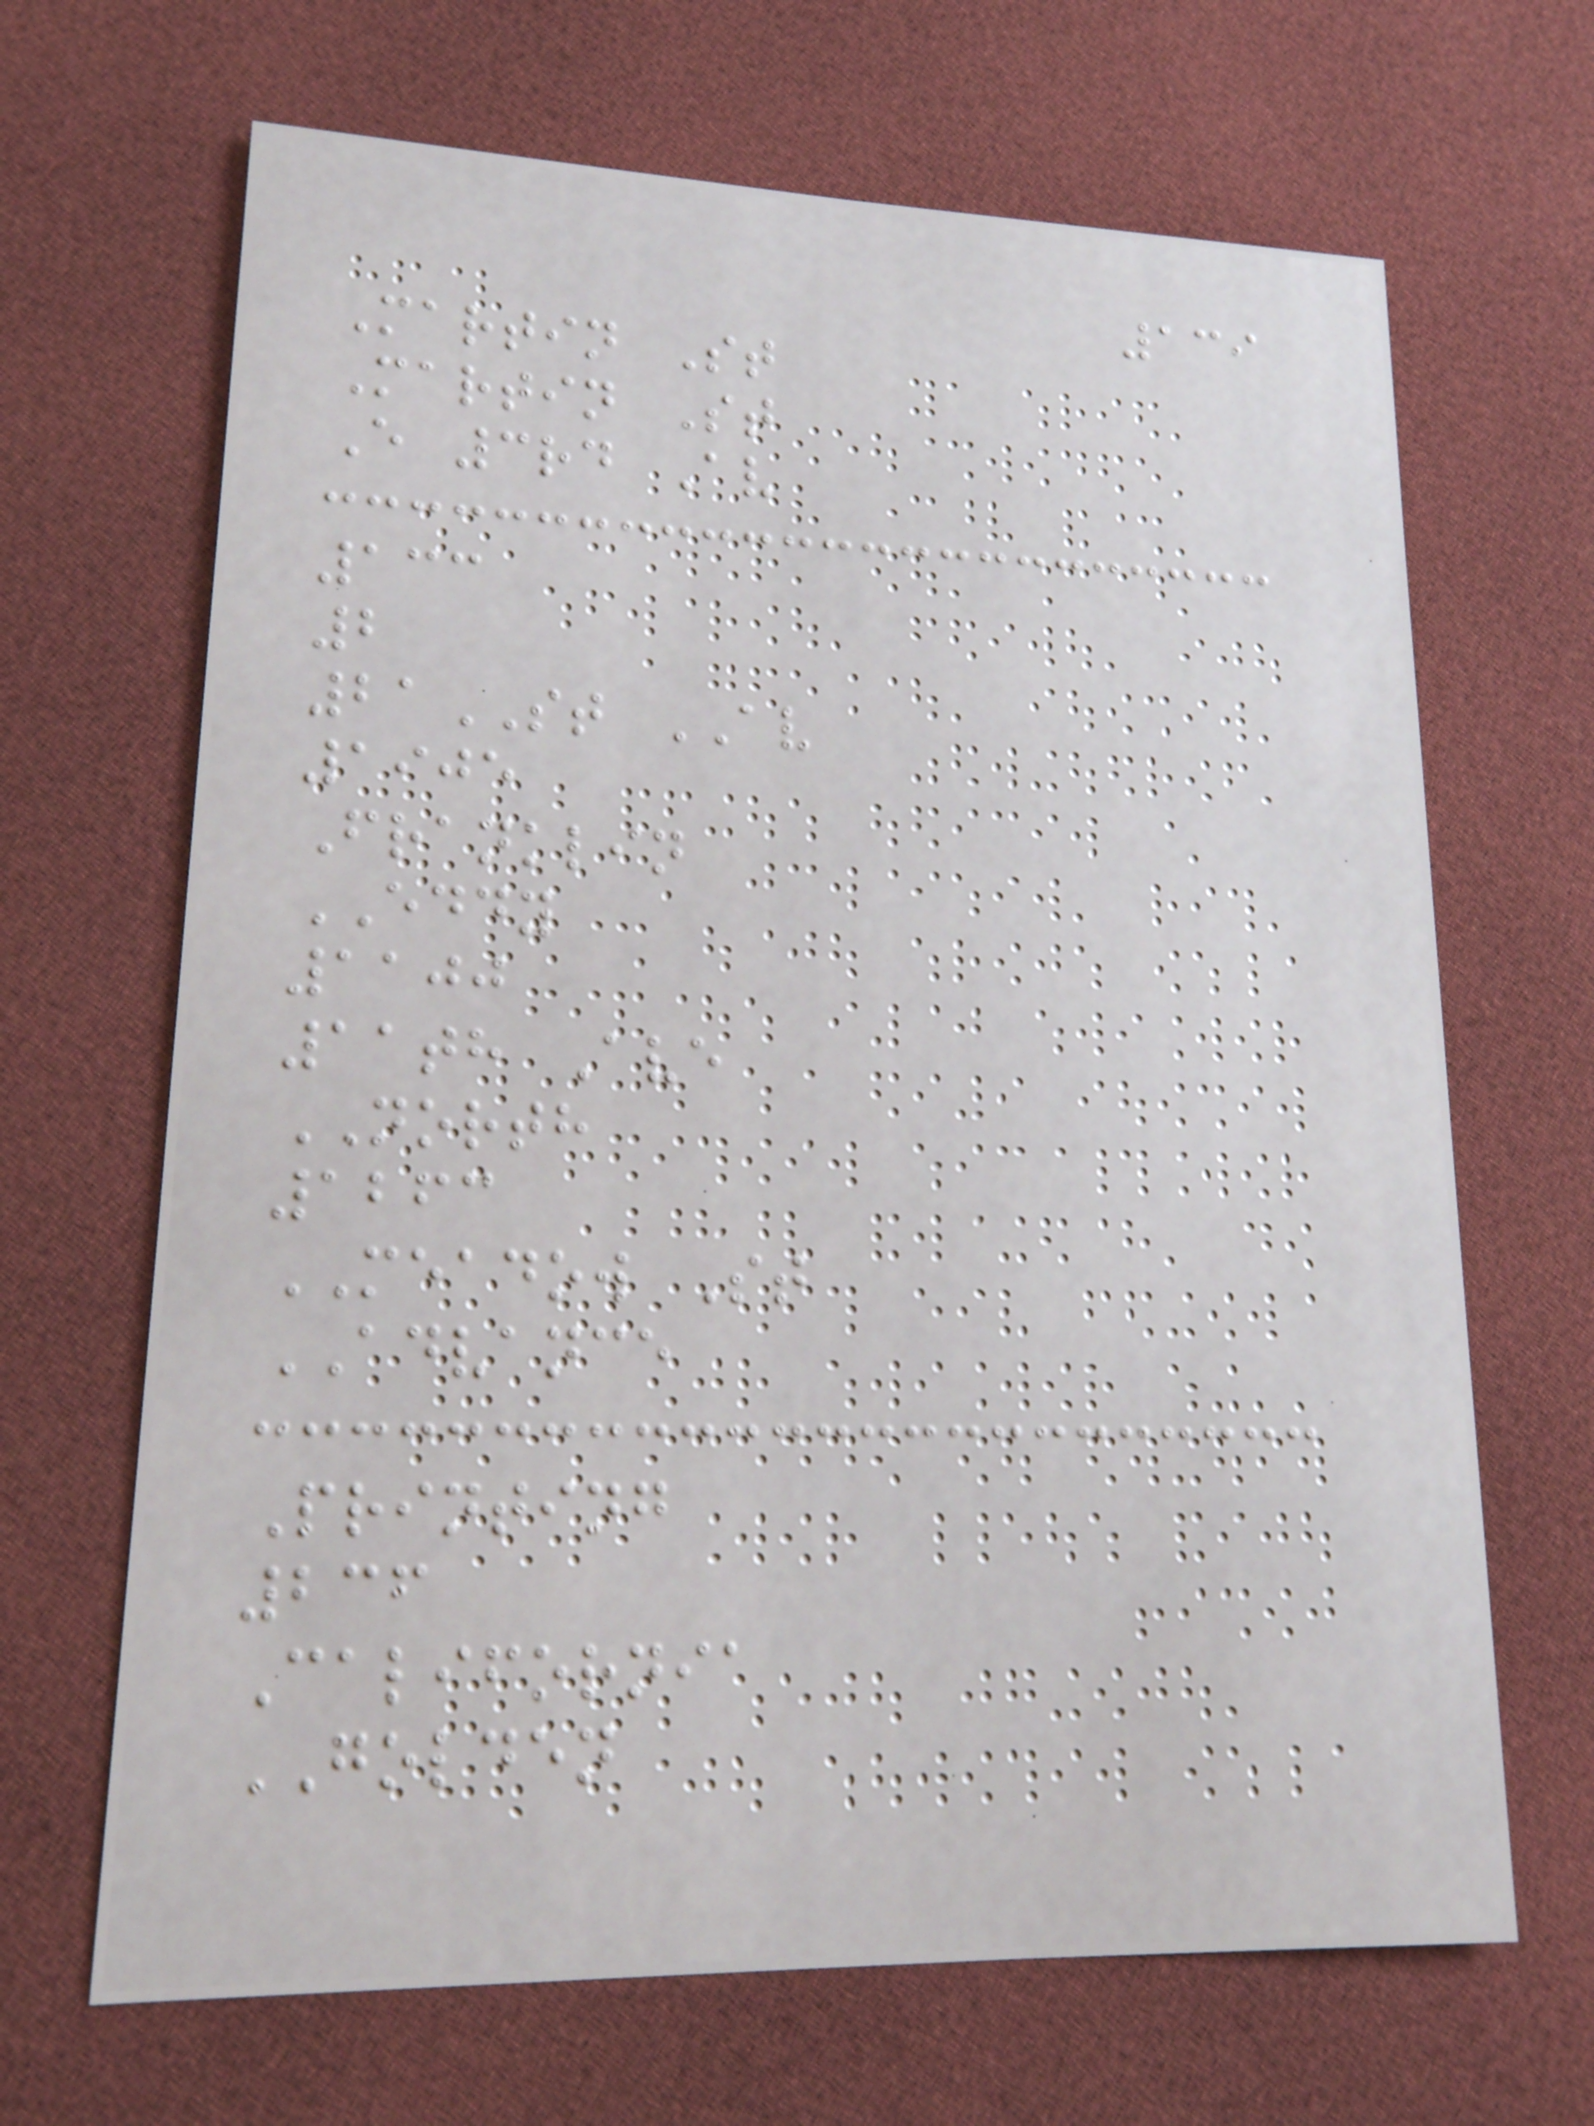139
Martin St
Martin St
E 3rd Av
133
2
21ST AV
1905
Franklin
EDDY
1100
11th Ave
NORTH
1263
MEADOW St
ADVANCE
Printing
236
California
GOLDEN
